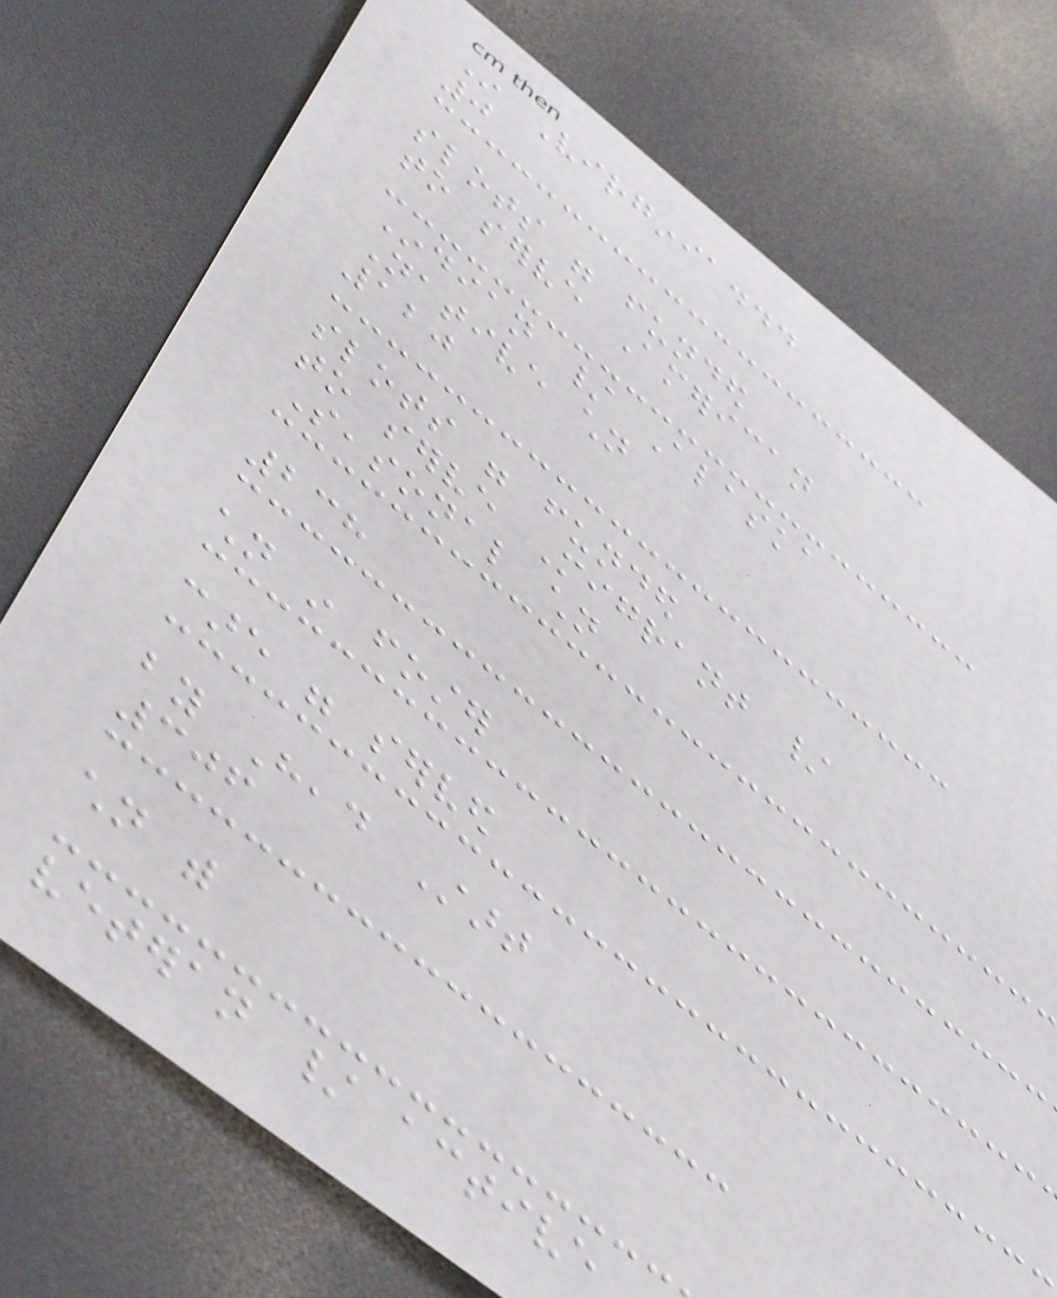In Virginia...
0
slots were funded
to serve American
Indian / Alaska
Native children
120
slots were funded
to serve Migrant /
Seasonal children
238
children in foster
care were served
by Head Start
306
children with
veteran / active
